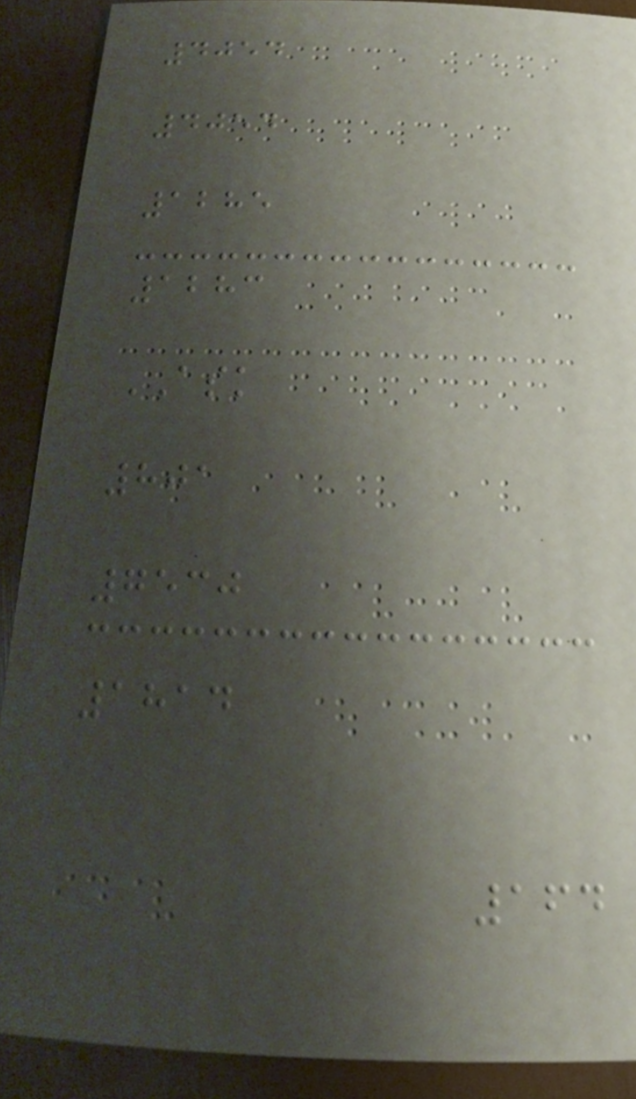4054
4054
1285
1283
ASK
801
7530
1814
164
